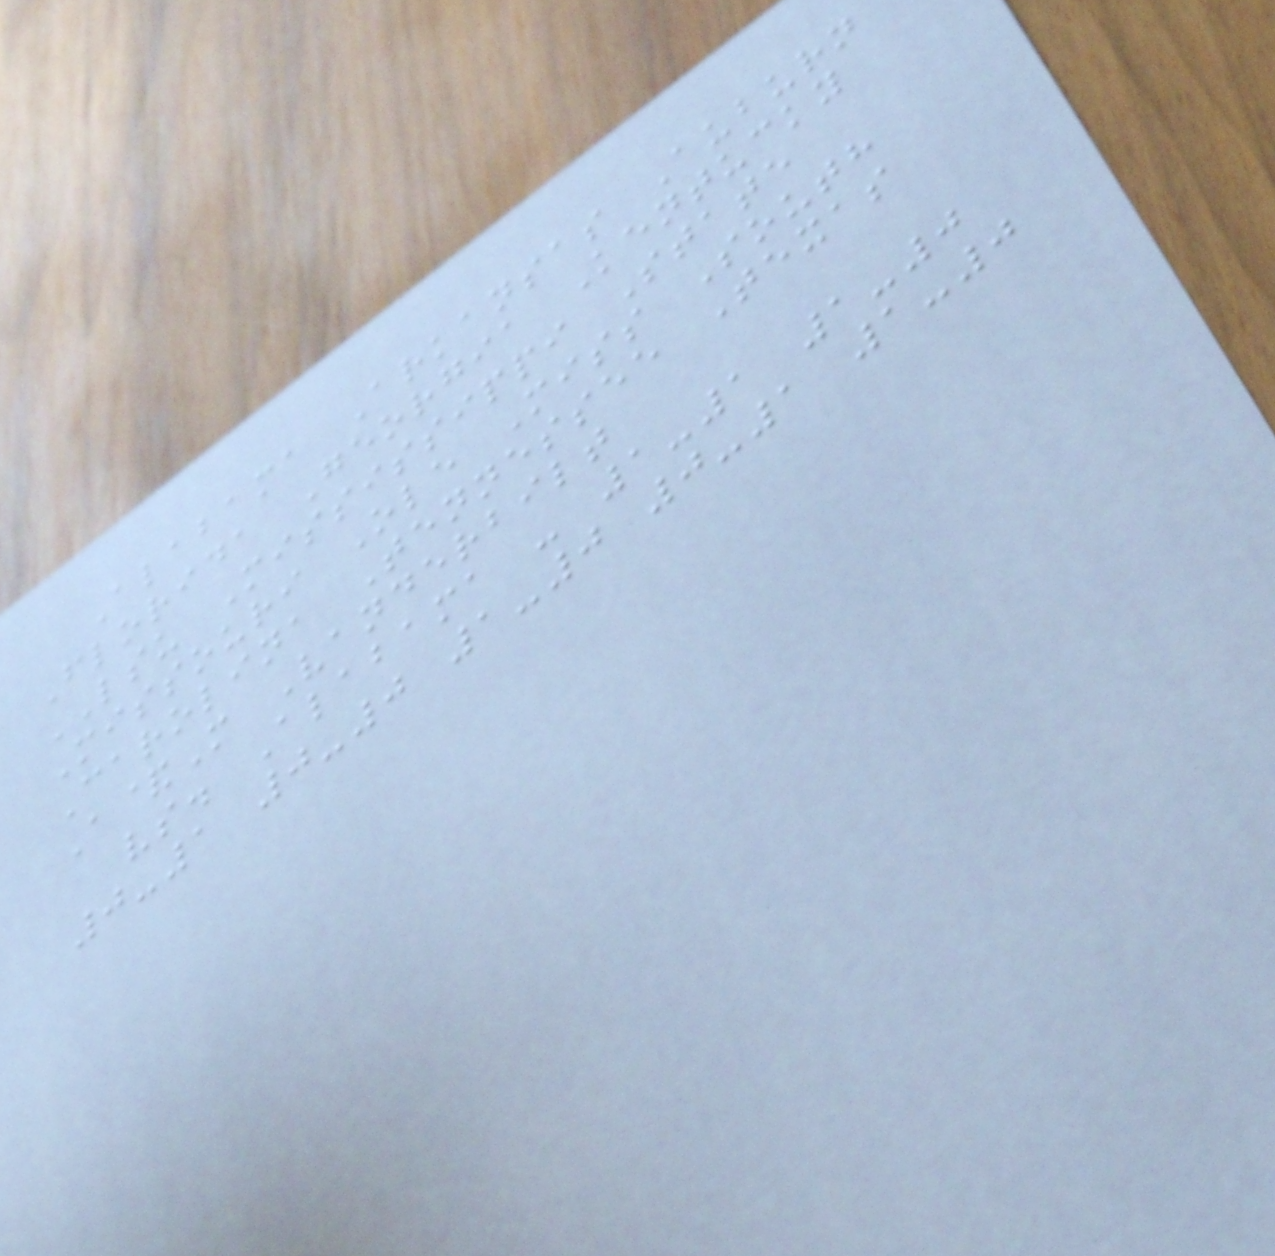Alabama Arkansas Auburn
Florida Georgia Kentucky
LSU Mississippi State
Missouri Ole Miss South
Carolina Tennessee Texas
A&M Vanderbilt
vs. Alabama - 1-1 1-0
0-1 0-0 1-0 0-1 1-0
